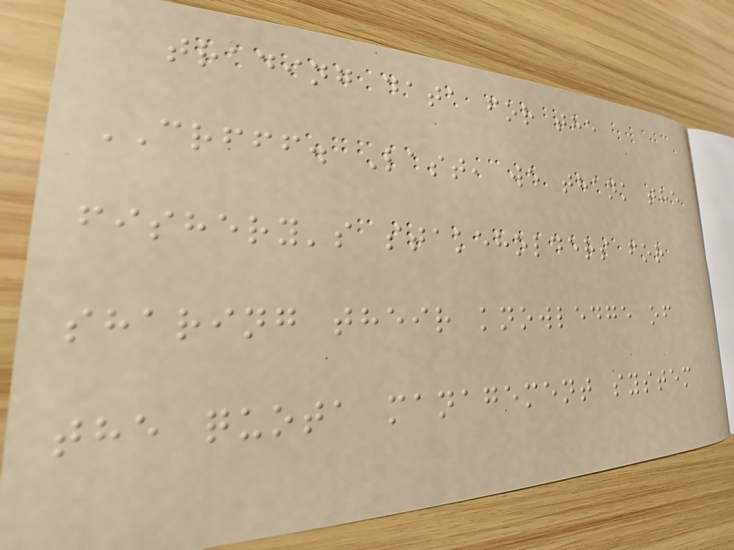trading data for the
CRFFF. Last, we thank the
fishery's stakeholders for
sharing their knowledge of
the quota management system
